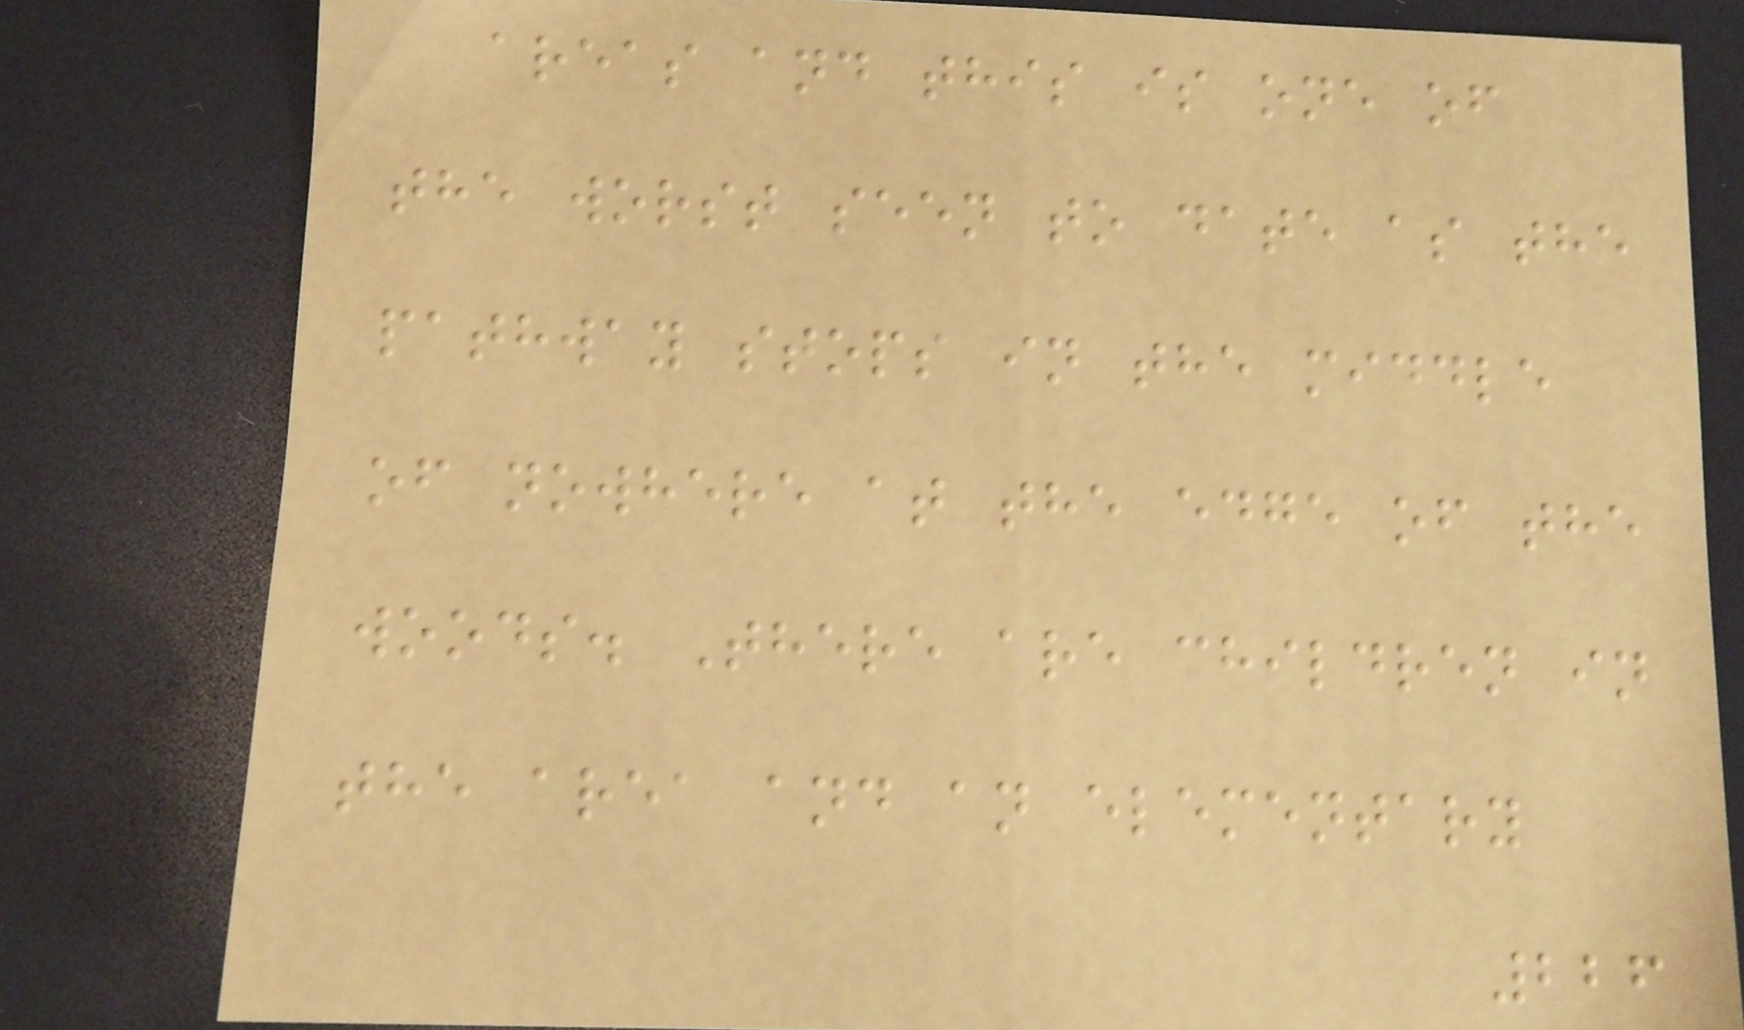areas and this is one of
the worst seen to date as the
pathway stops in the middle
of nowhere at the edge of the
woods. There are children in
the area and an elementary
226
